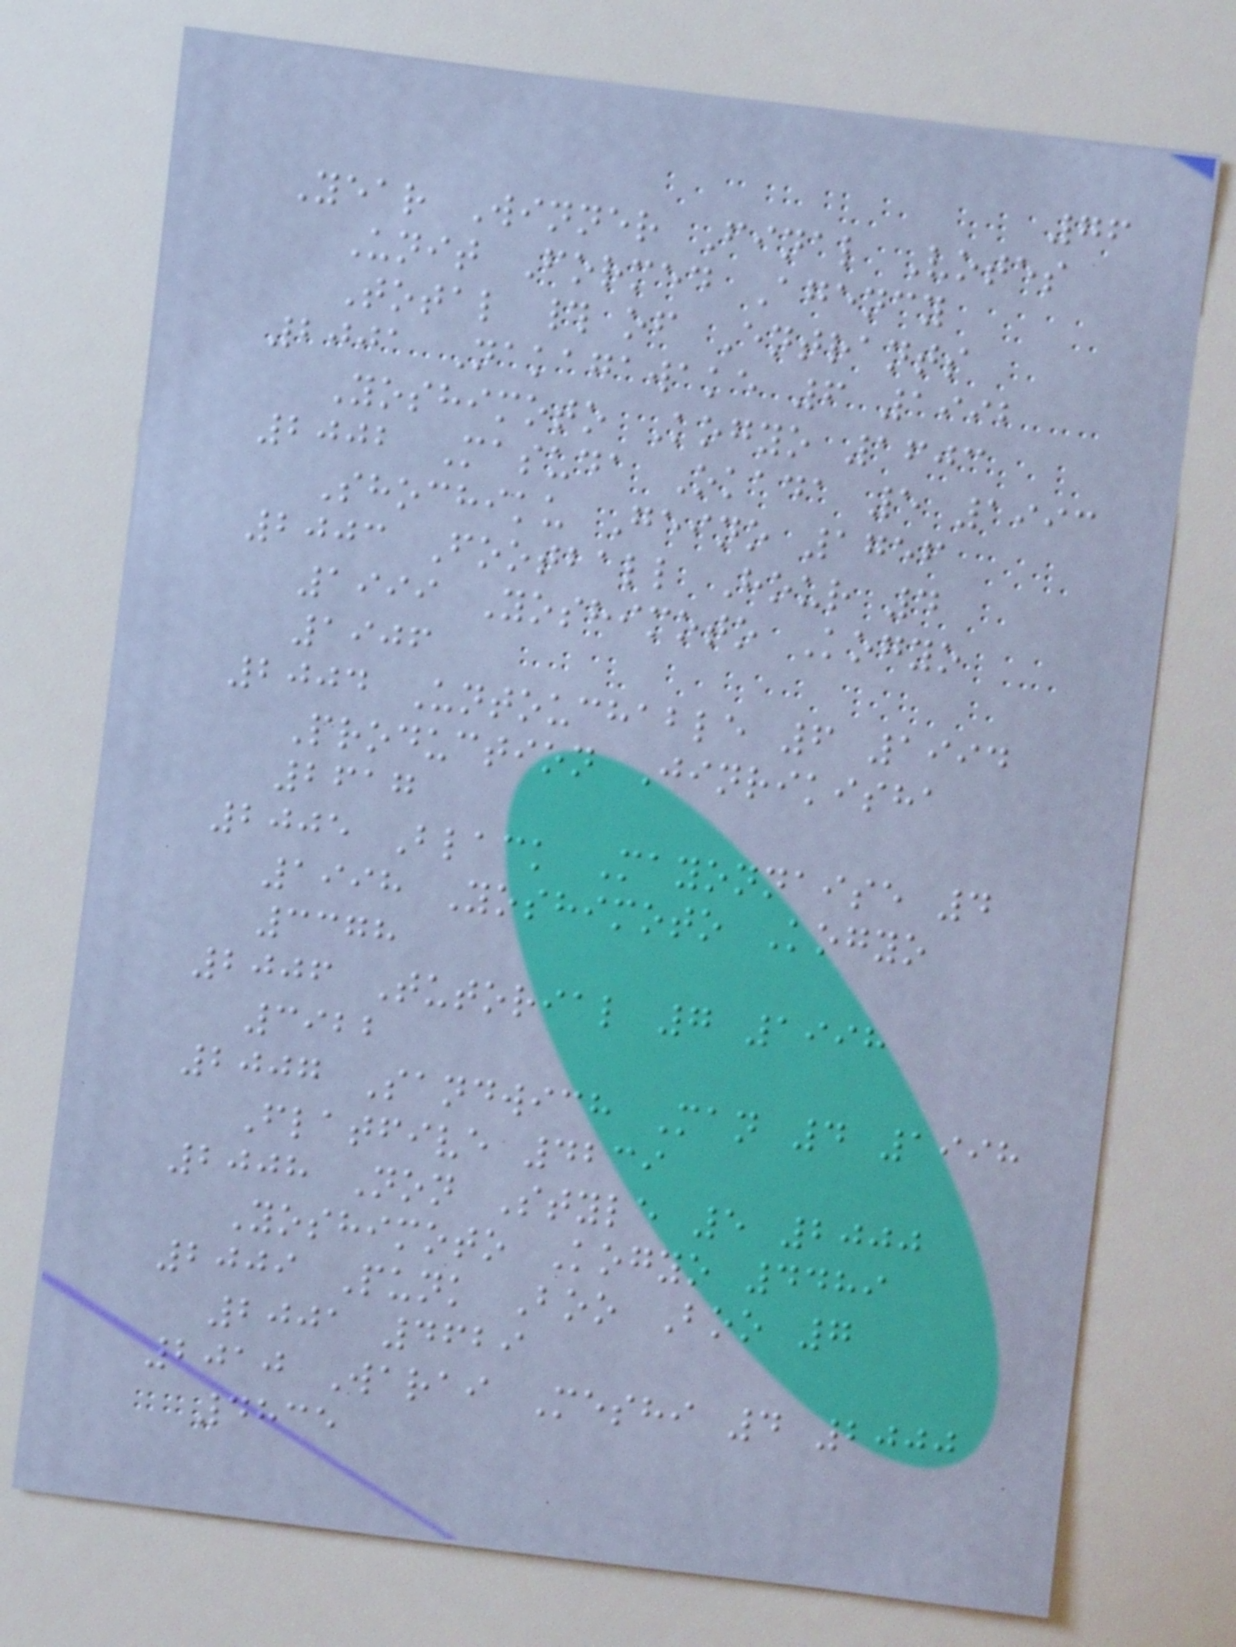76
Year Winner Final Votes
Unit Formed Agency
Total # of Entrants
2001 Nakagawake 6 1992
Yoshimoto Kogyo 1603
2002 Masuda Okada 5 1993
Shochiku Geino 1756
2003 Football Hour 4
1999 Yoshimoto Kogyo
1906
2004 Untouchable 6 1994
Production Jinrikisha
2617
2005 Black Mayonnaise 4
1998 Yoshimoto Kogyo
3378
2006 Tutorial 7 1998
3922
2007 Sandwich Man 4 1998
Flatfive 4239
2008 Non Style 5 2000
Yoshimoto Kogyo 4489
2009 Punk Boo Boo 7
2001 4629
2010 Warai Meshi 4 2000
4835
